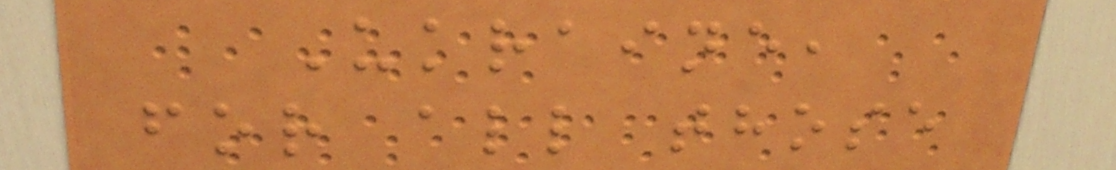Ukraine,
for all those
